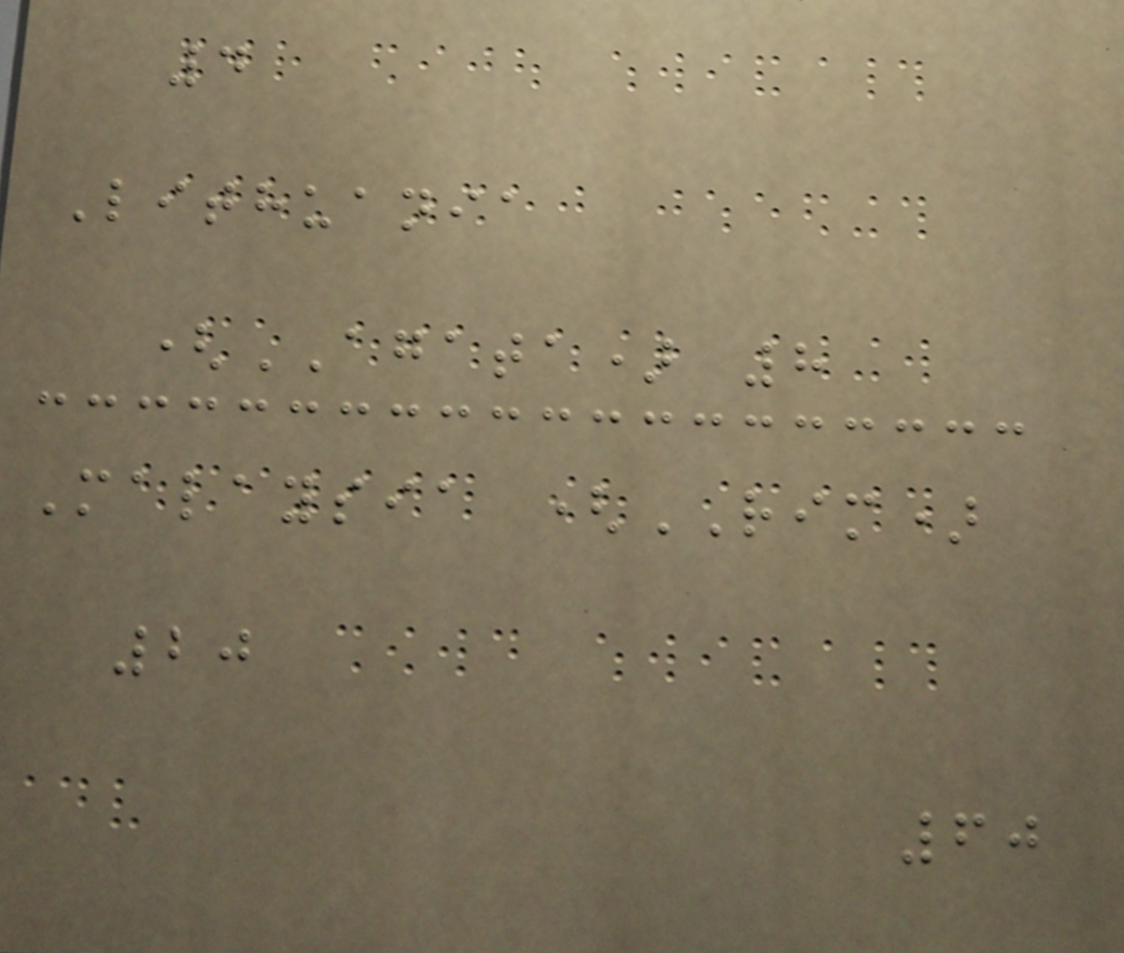4
Lithuania
(AGATA) 8
Malaysia (RIM)
20
60
